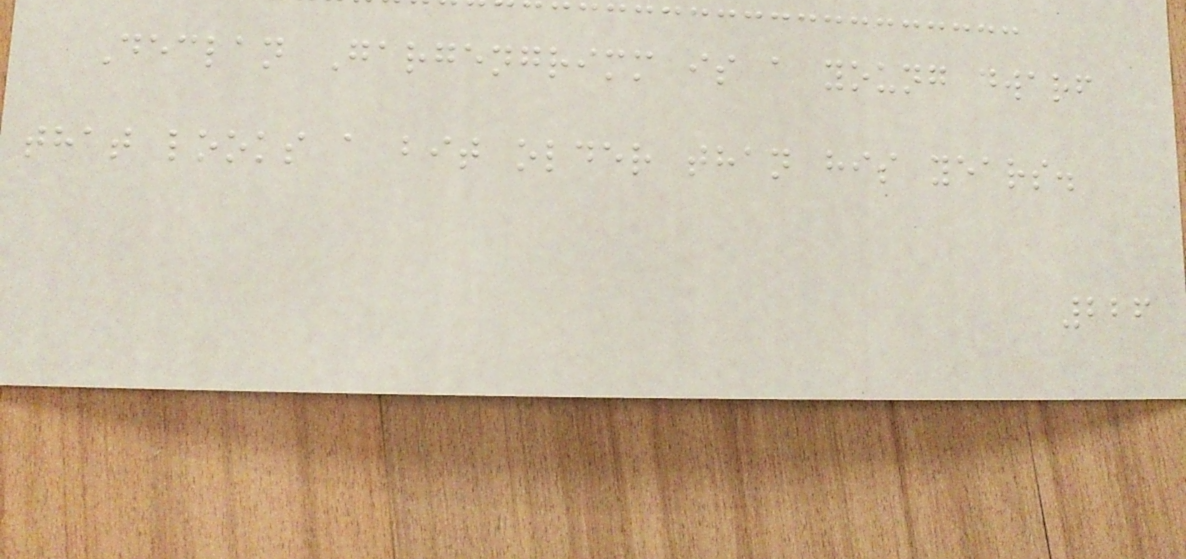Declan Gargengrimm is a young dwarf
that looks a bit older than his years.
226
